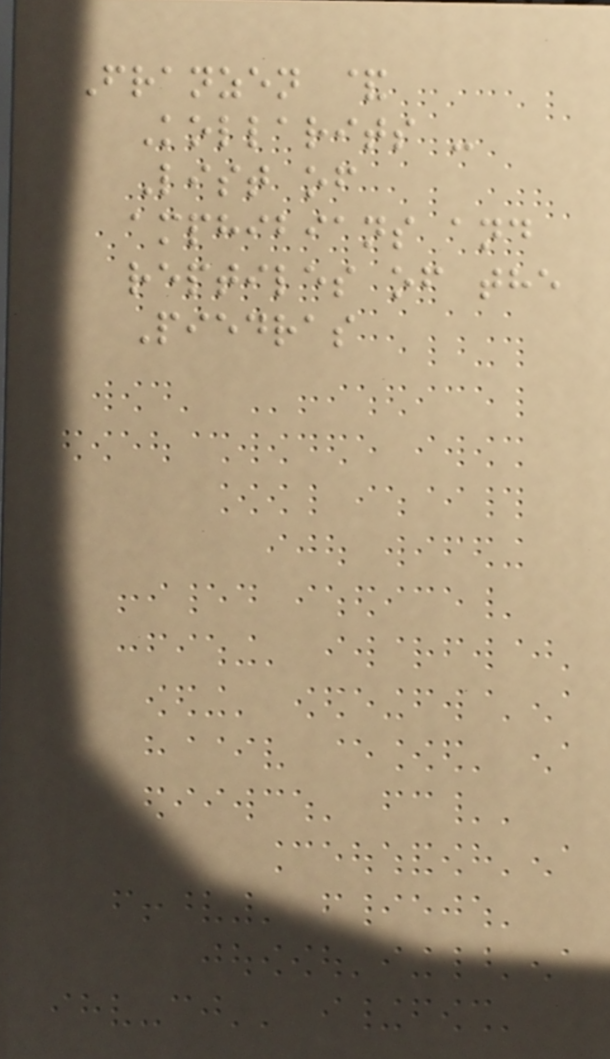Franzen &
Kollarits -
List of
amphibians and
reptiles of the
Piedras
